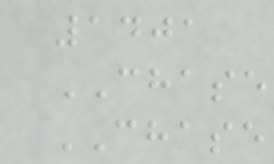1401
CHASE
CHASE
